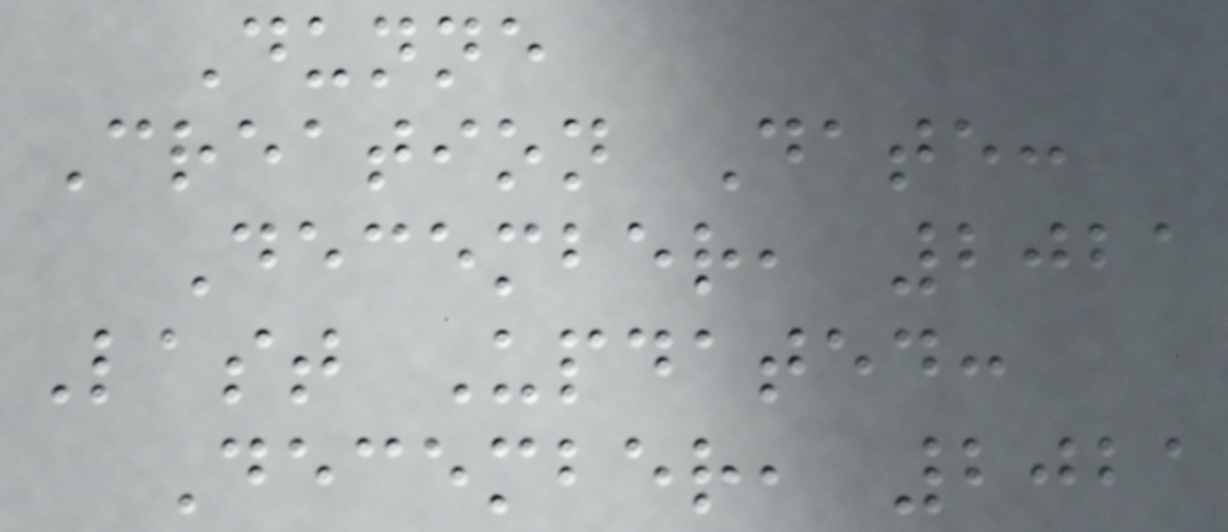Dunne
Creation Date:
December, 2021
Last Updated:
December, 2021
